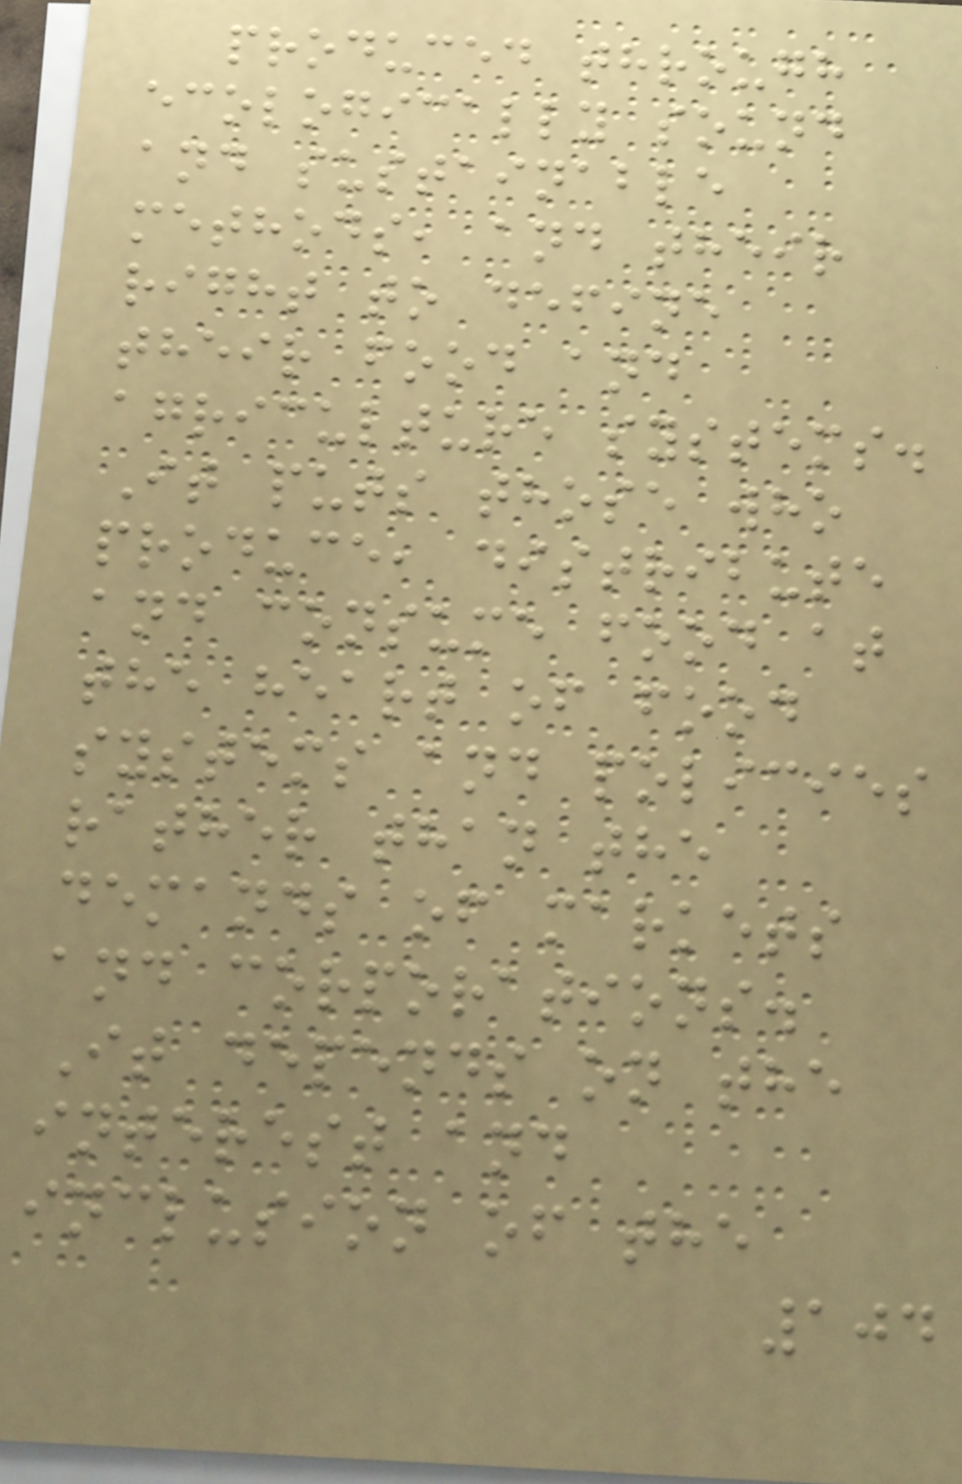produced through
ecologically sound
and sustainable
methods, and their
right to define
their food and
agriculture systems.
It puts those who
produce, distribute
and consume food at
the heart of food
systems and policies
rather than the
demands of markets
and corporations.
It depends on the
interest and
inclusion of the
104
